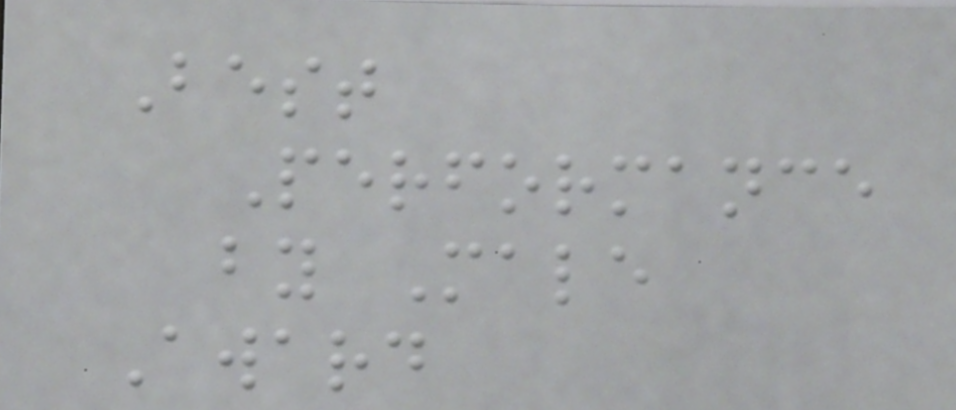Best
Performance
by Male
Award
